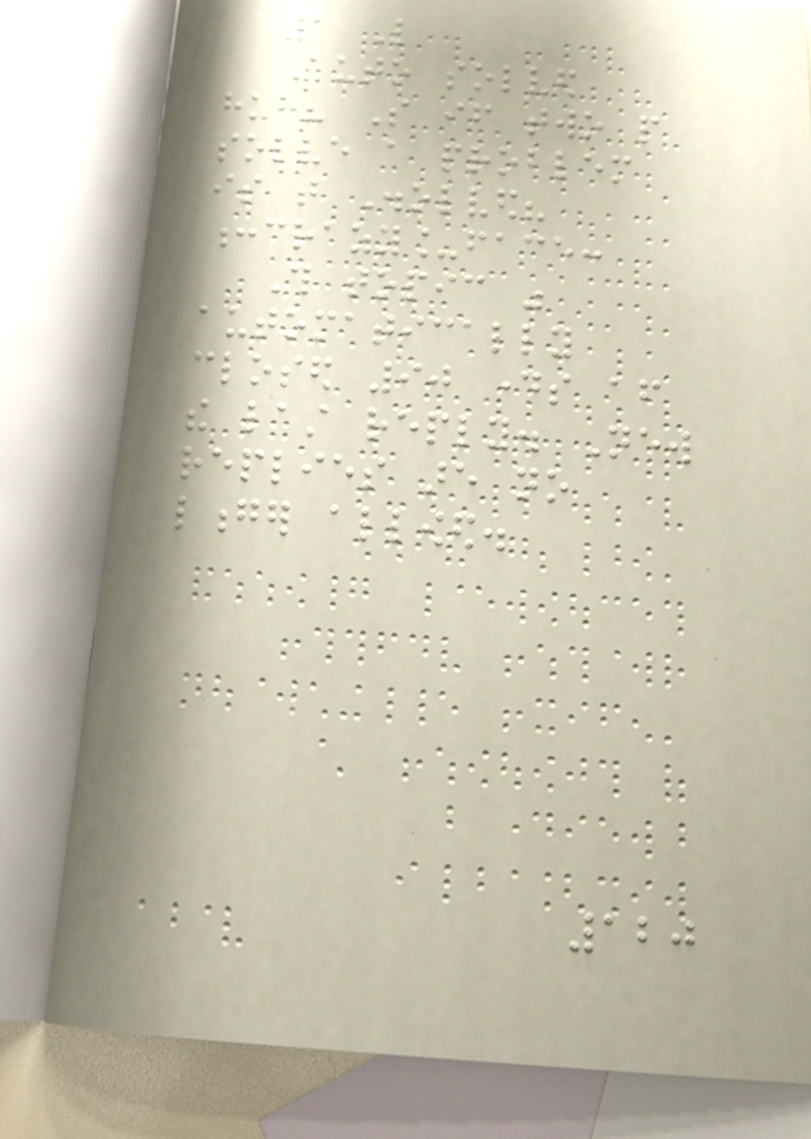1 Like
Auto solved
huh? So if two people
solve a problem
is that Disolved?
:crazy_face:
This topic was
automatically
closed 90 days after
the last reply. New
replies are no
longer allowed.
120
